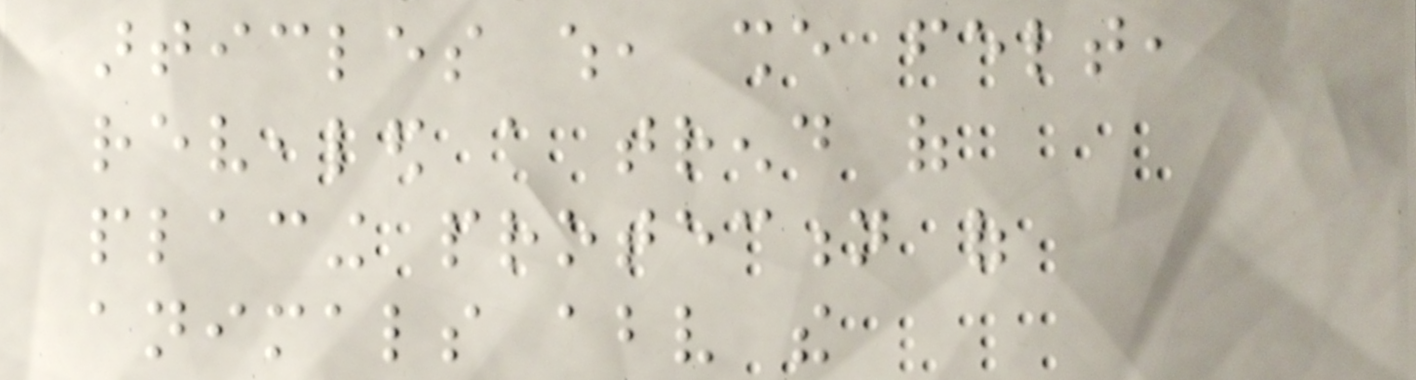articles which, she felt,
revealed a trend of
placing protection of
animals above the
